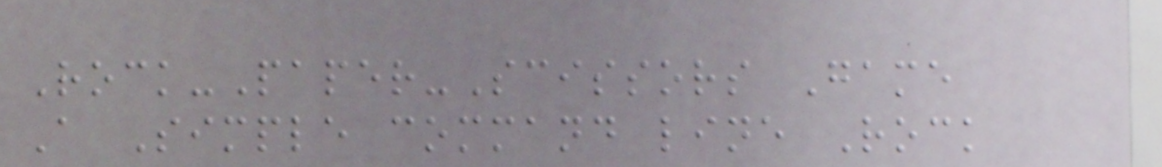Rock-Paper-Scissors Game
A Simple command line Rock
